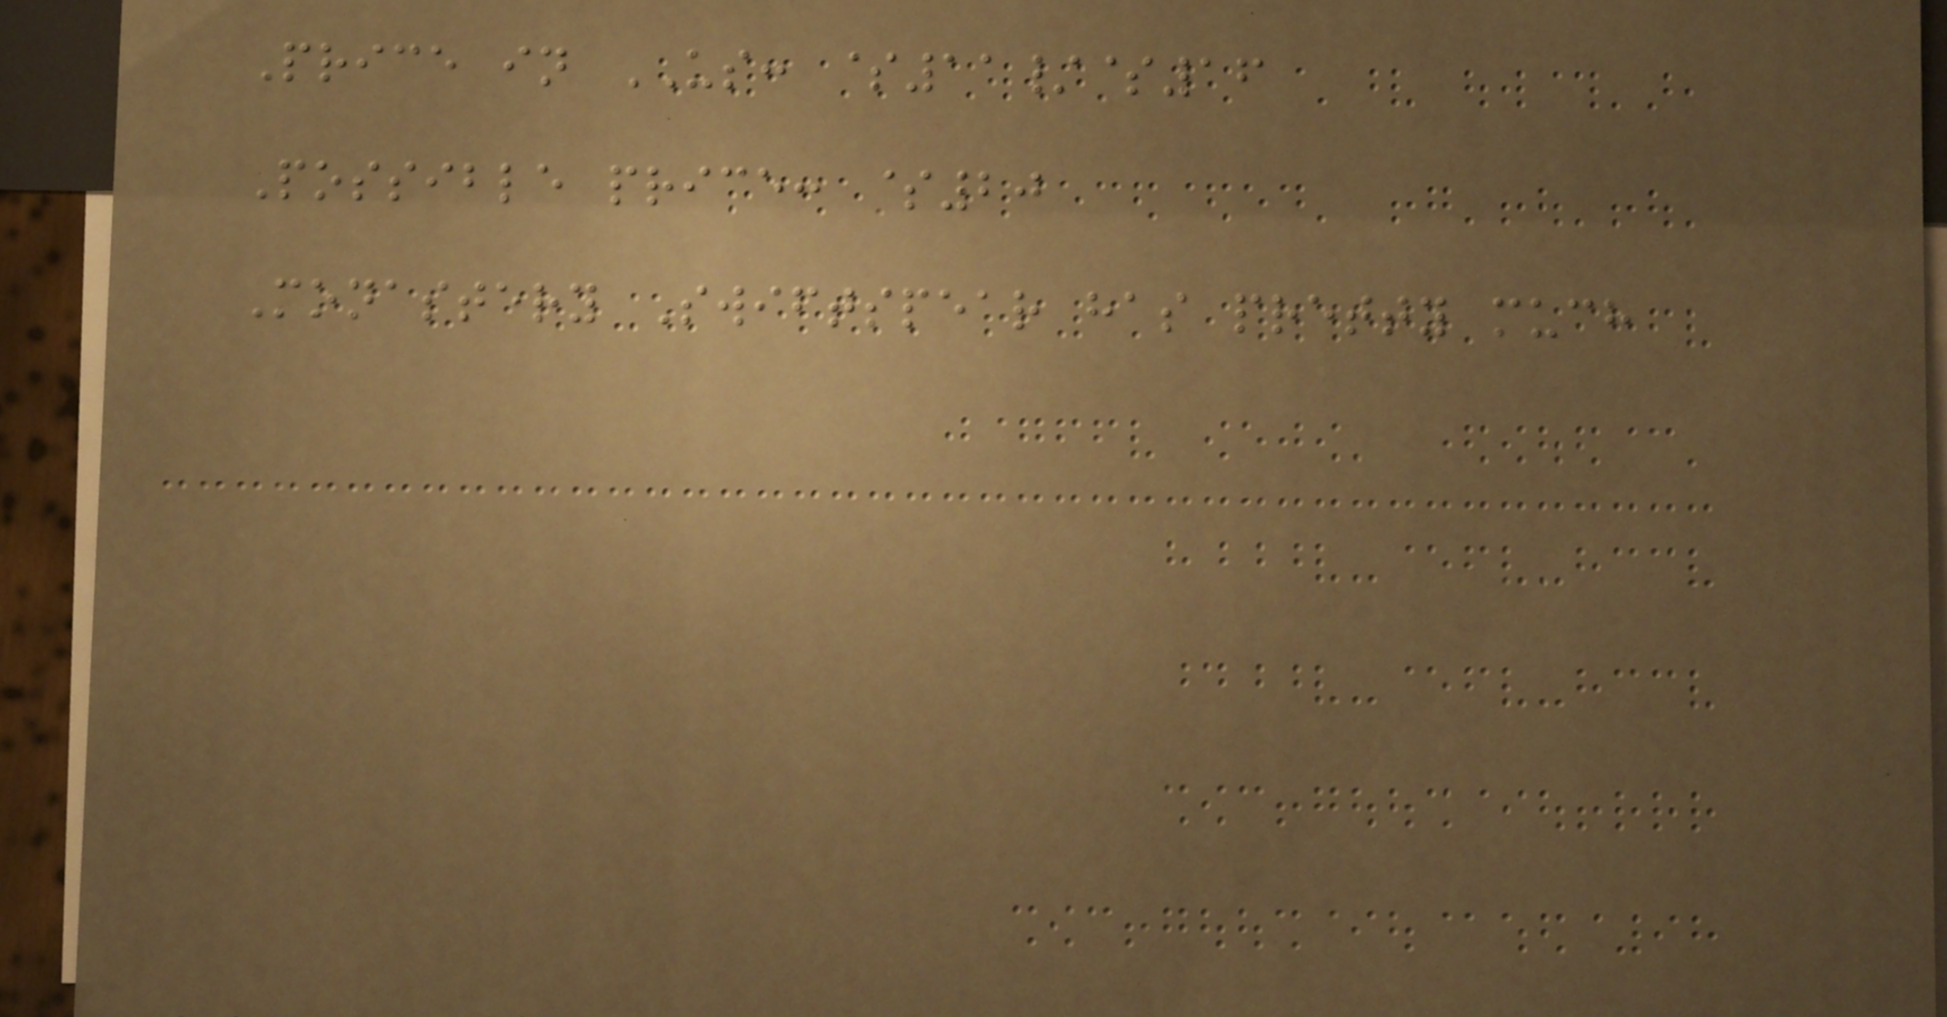Price in US: $11/$16
Possible price: $20
Monastery Swiftspear has pretty much
